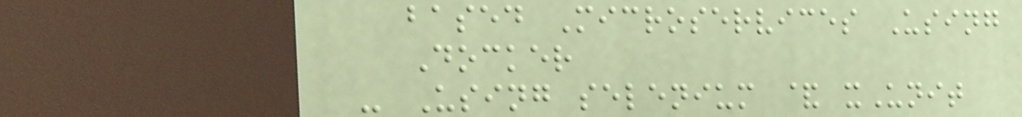based Microservices Using
Docker
- Using selenium & xUnit
